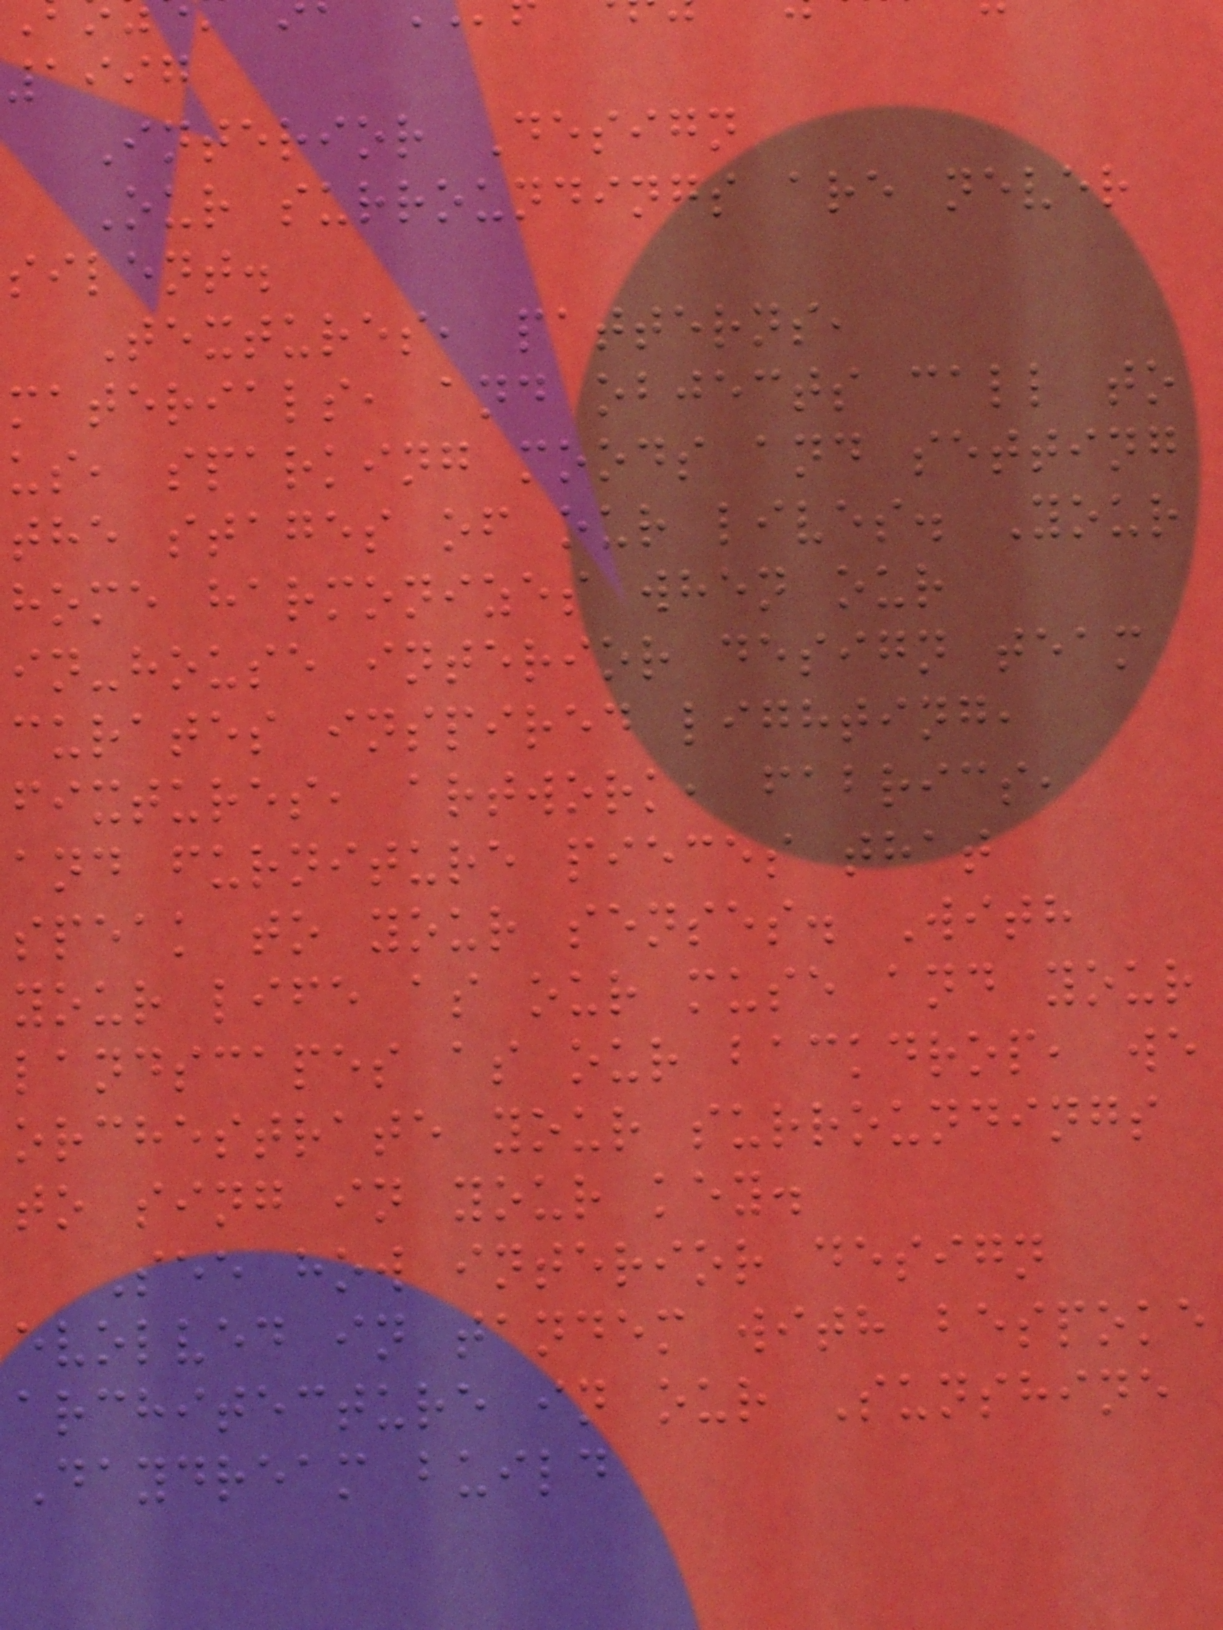1997
Interior Design
Our surroundings are never
silent.
Textures, patterns,
materials, and objects call to
us, sparking moods and setting
the stages of our lives. Your
home harmonizes when our
in-house interior design team
curates inspired lighting,
fixtures, artwork, fabrics,
and furniture pieces that
speak to your senses. With
your life as our muse and your
landscapes as our backdrop, we
orchestrate your surroundings
to sing in your key.
See how interior design
evolved in tandem with bespoke
architecture in our Sunshine
Daydream build
